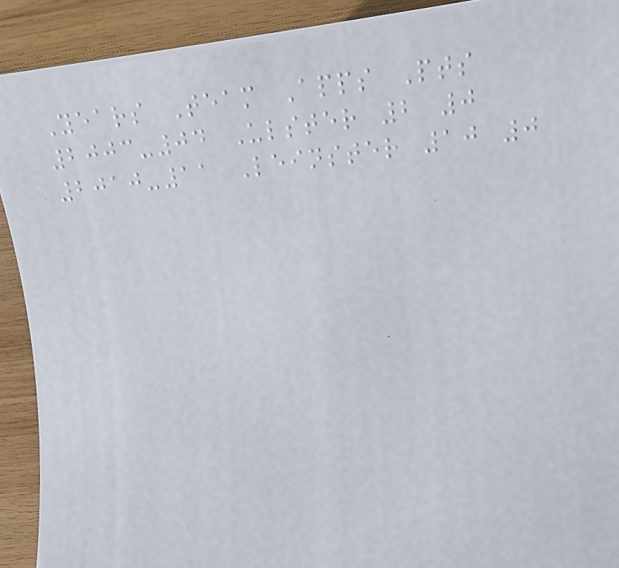Years Team Apps Pts
2003-04 Ulster 2 0
2010-11 Leinster 10 0
